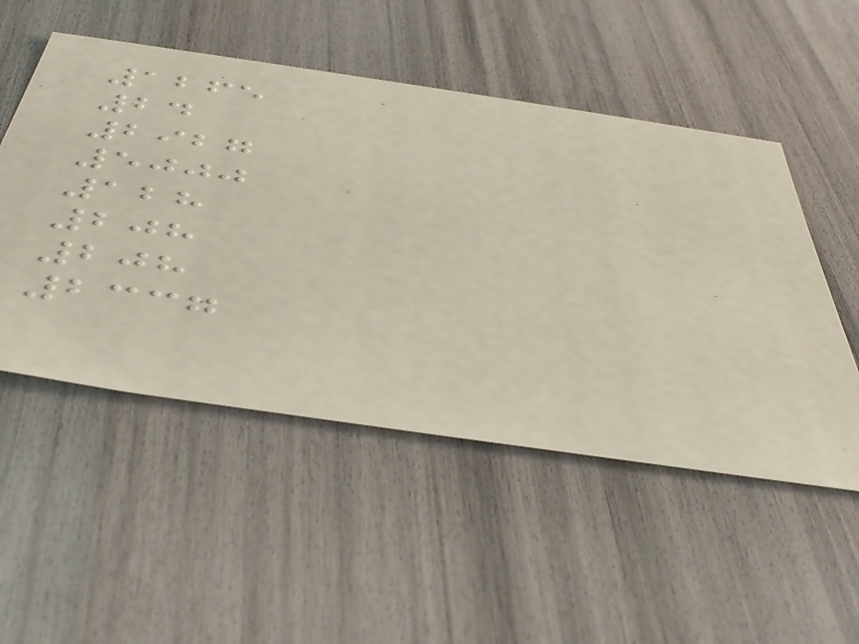1265
24
2927
5000
128
208
208
2337
